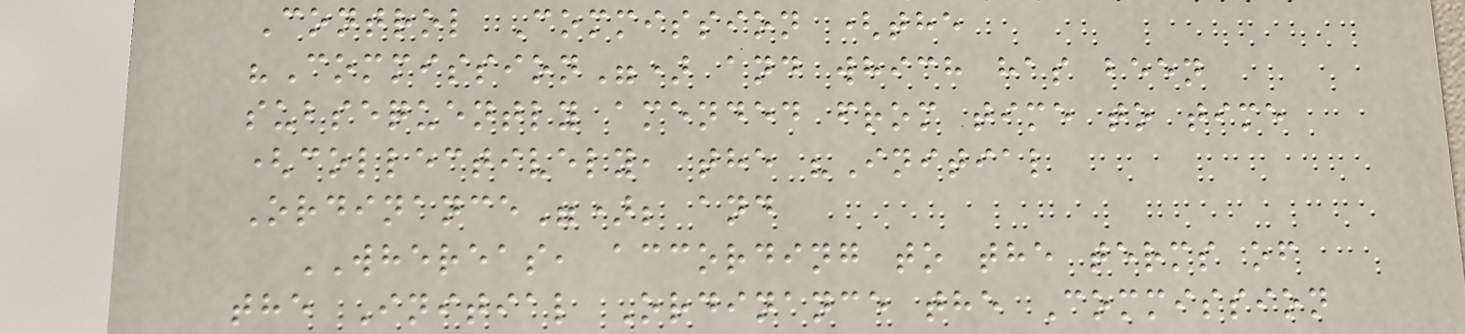Control Commission (the
"Commission") and which has been
subsequently amended from time to time
(collectively, the "Initial
Ordinance"); and
WHEREAS, according to the terms of
the Initial Ordinance the Commission
